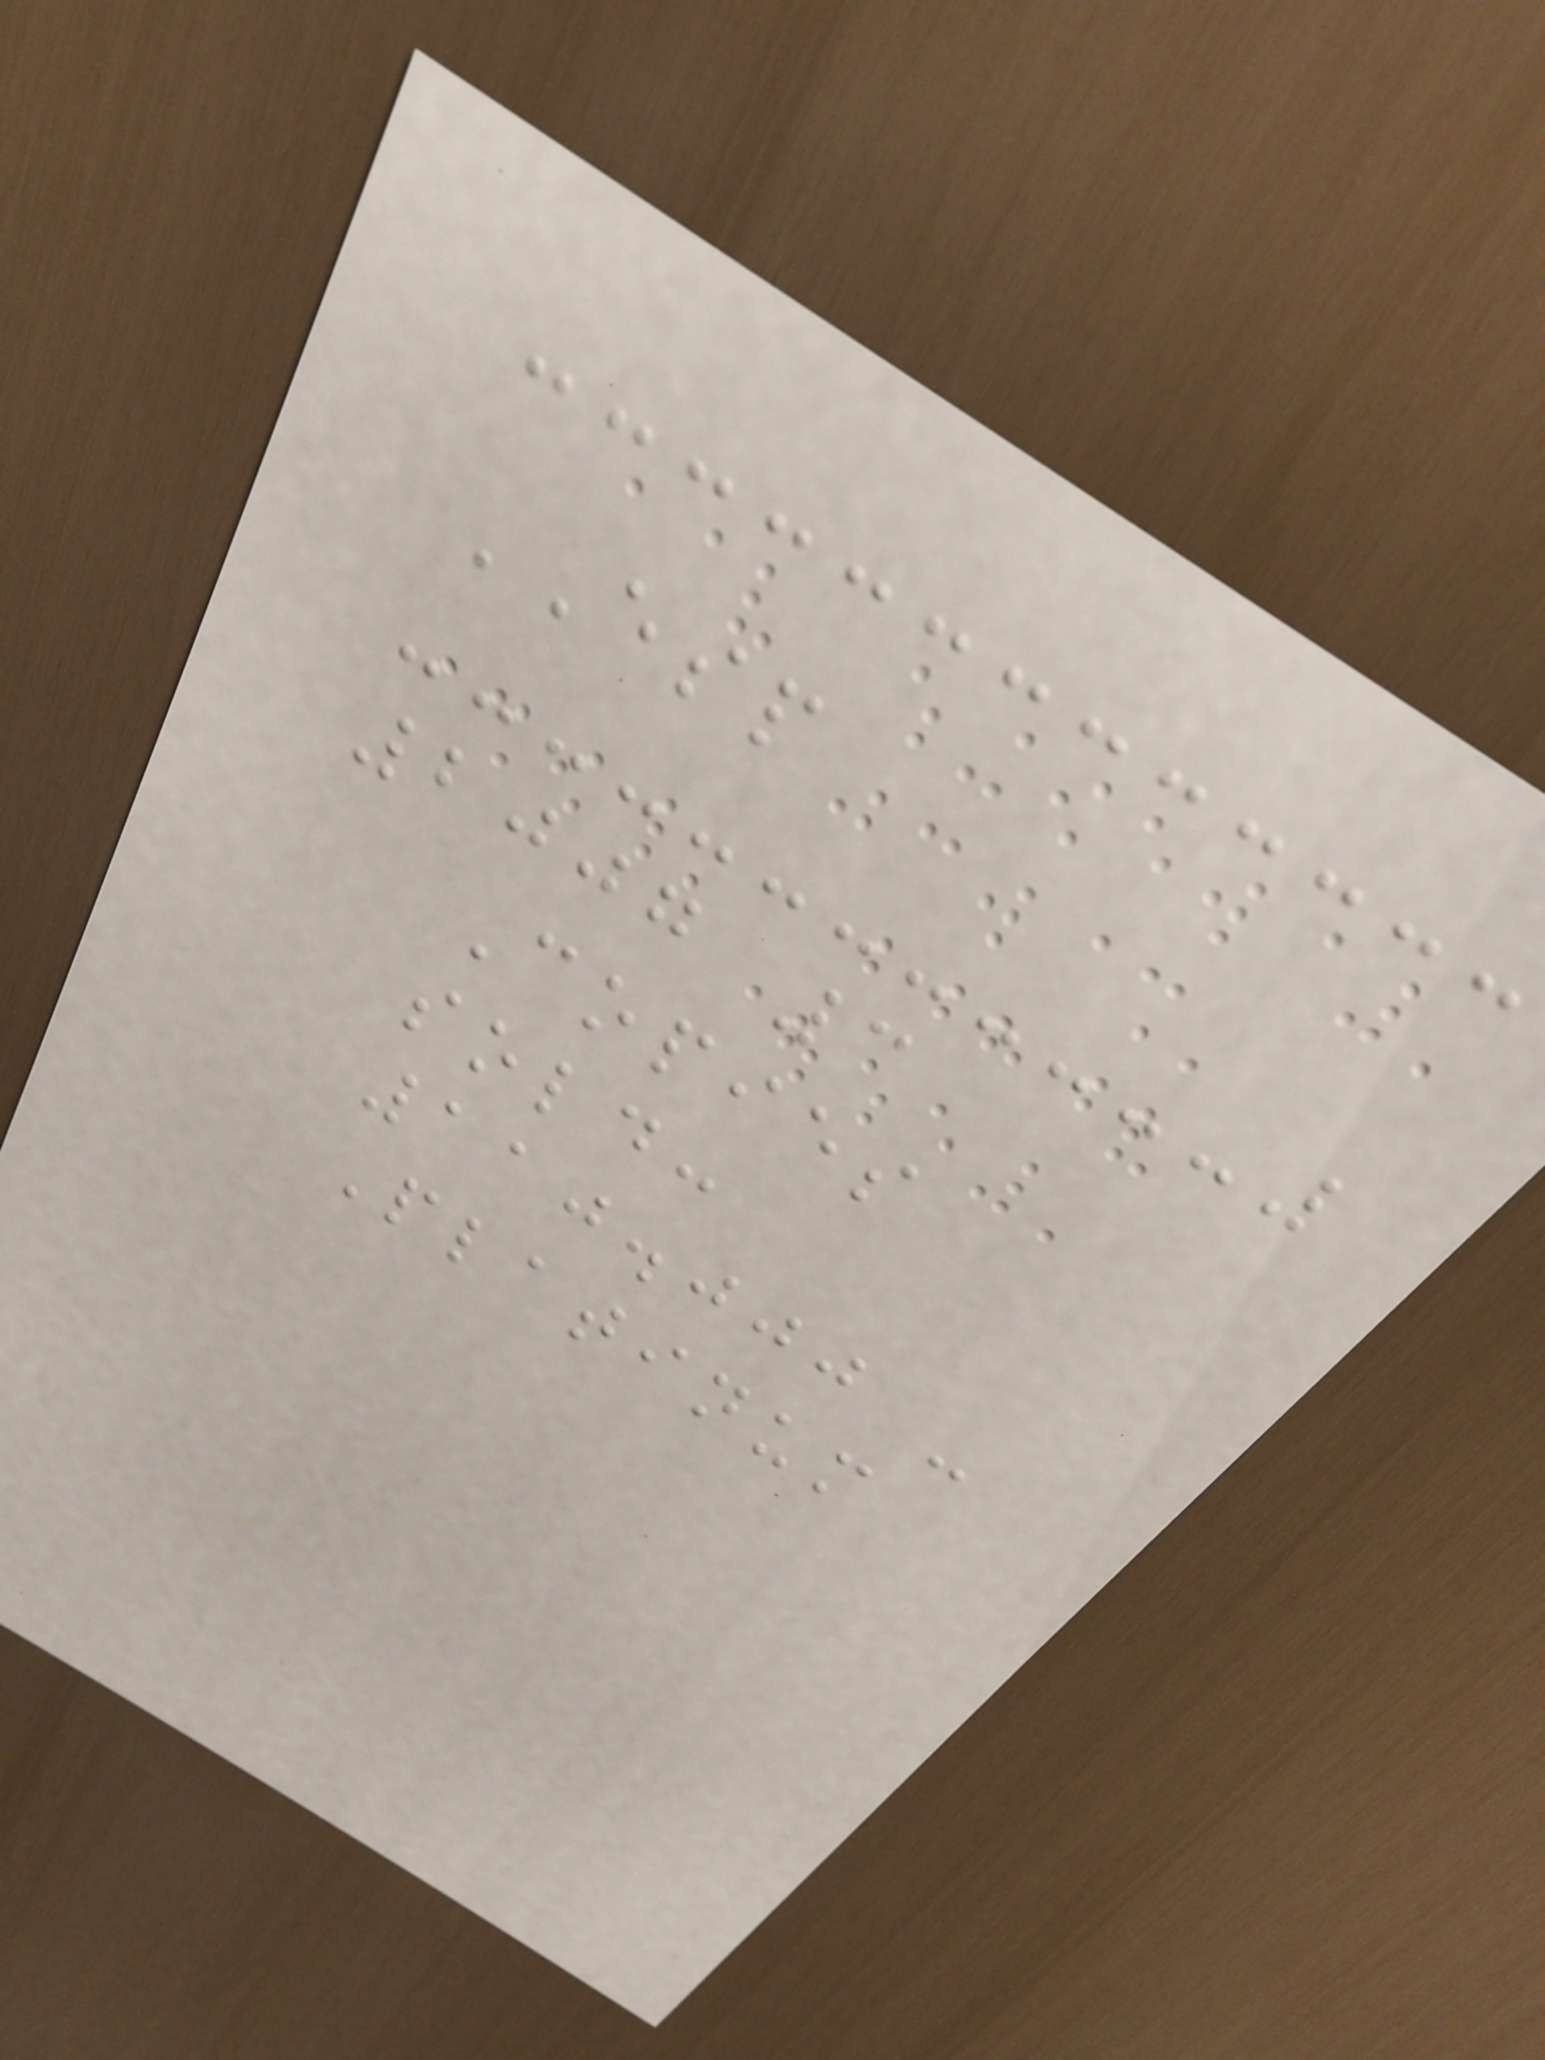ESP
2007 3
Copies
sold:
110.000 -
Platinum
